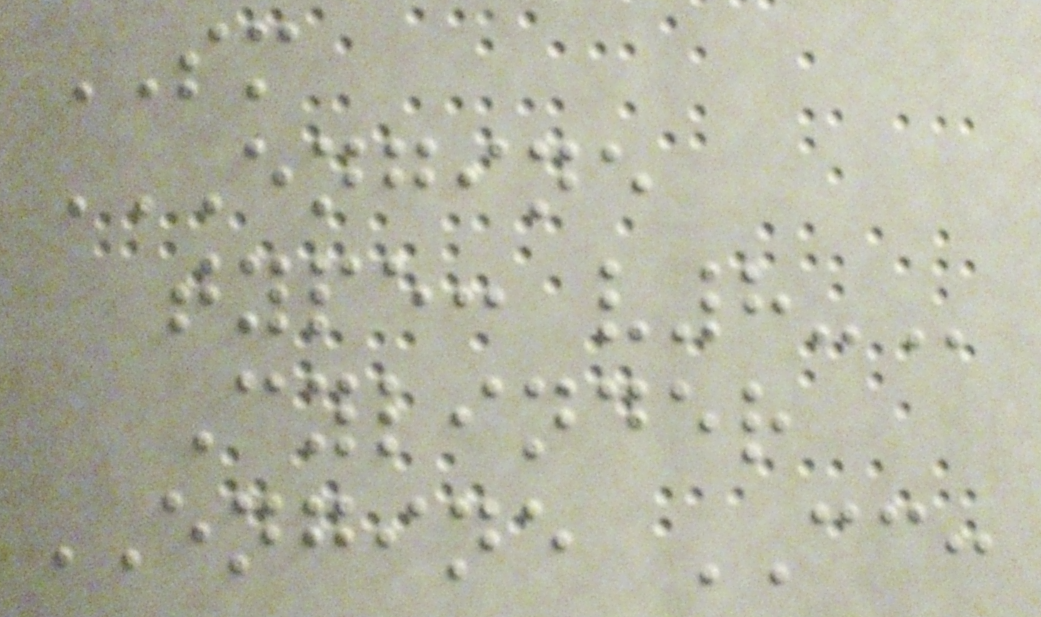SM
ENGINE
TYPE: V8-
Cylinder
ENGINE CC:
